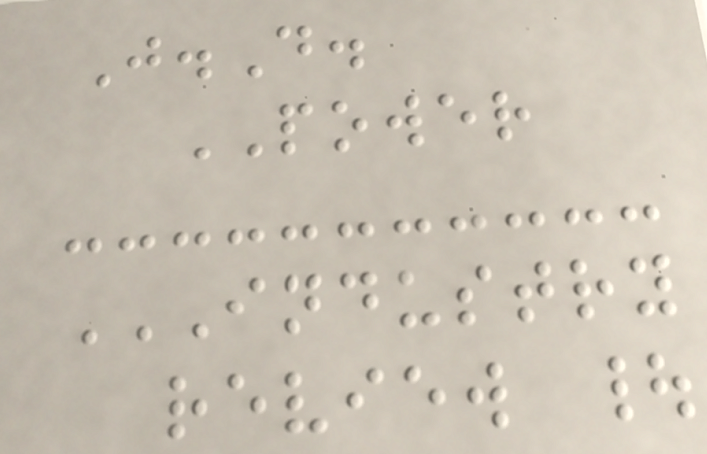J.D.
POWER
INDUSTRY
REVIEW |
